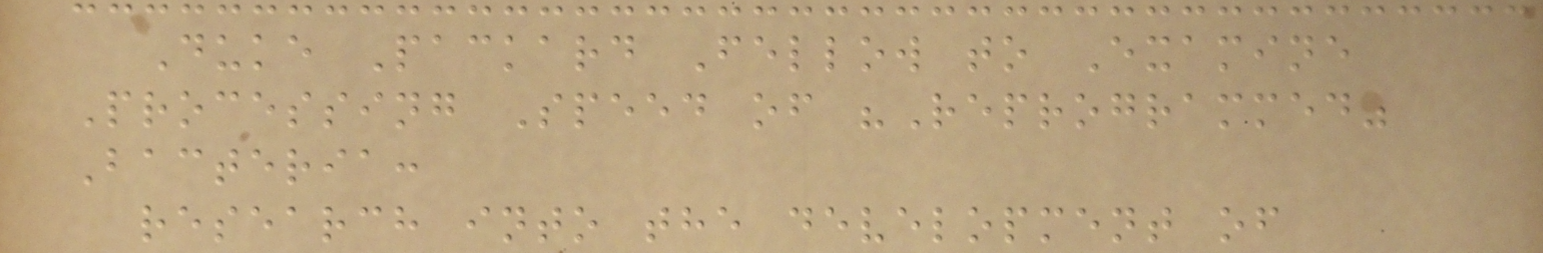Duke Packard Fellow to Examine
Processing Speed of "Reprogrammed"
Bacteria:
research into the development of
